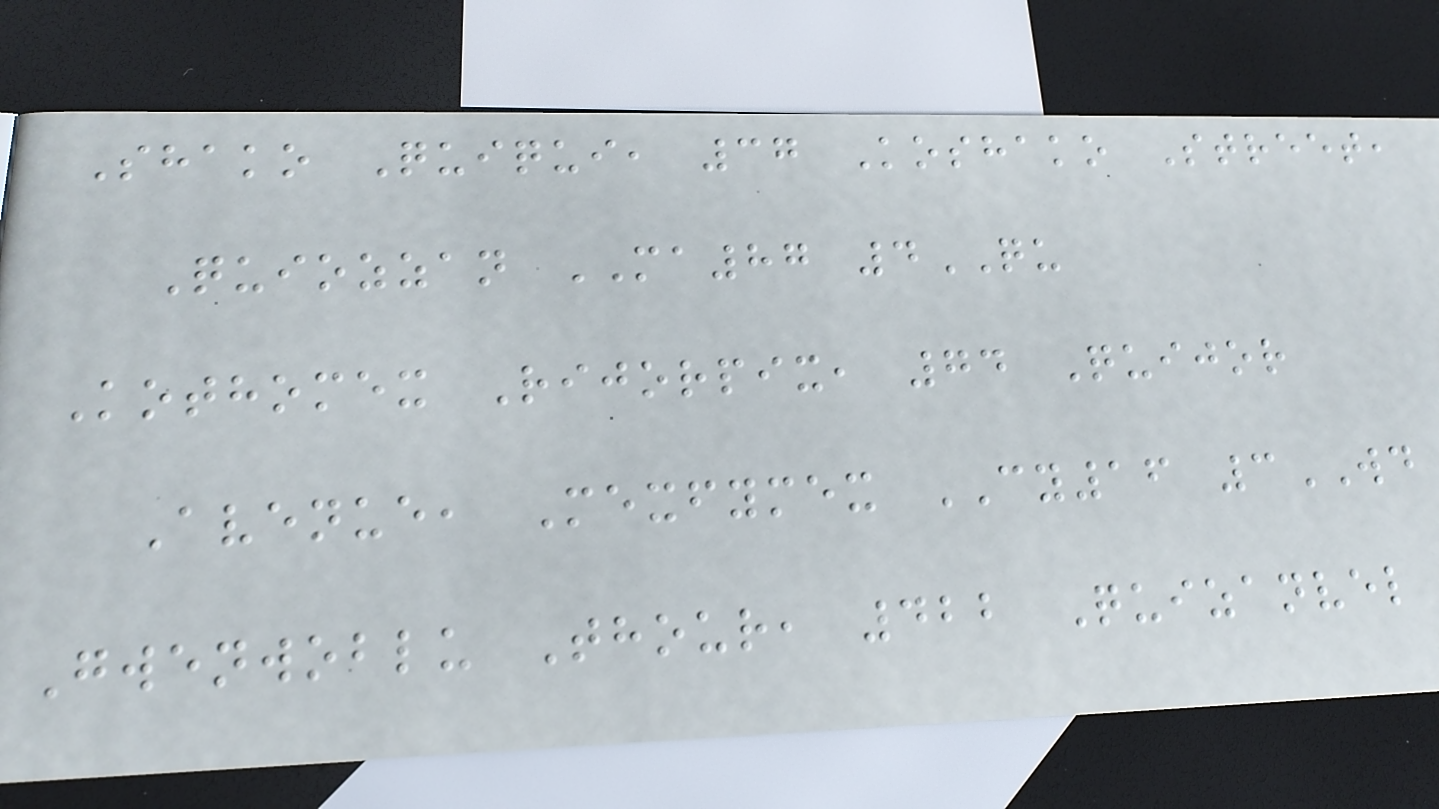Shako Quiqui, 37 Koshako Street,
Quiozzan MA87 4QU
Kothomex Rijorpix, 74 Quijor
Avenue, Mexfymex CY16 3WD
Gwenwoblu Thour, 422 Quizanvel
